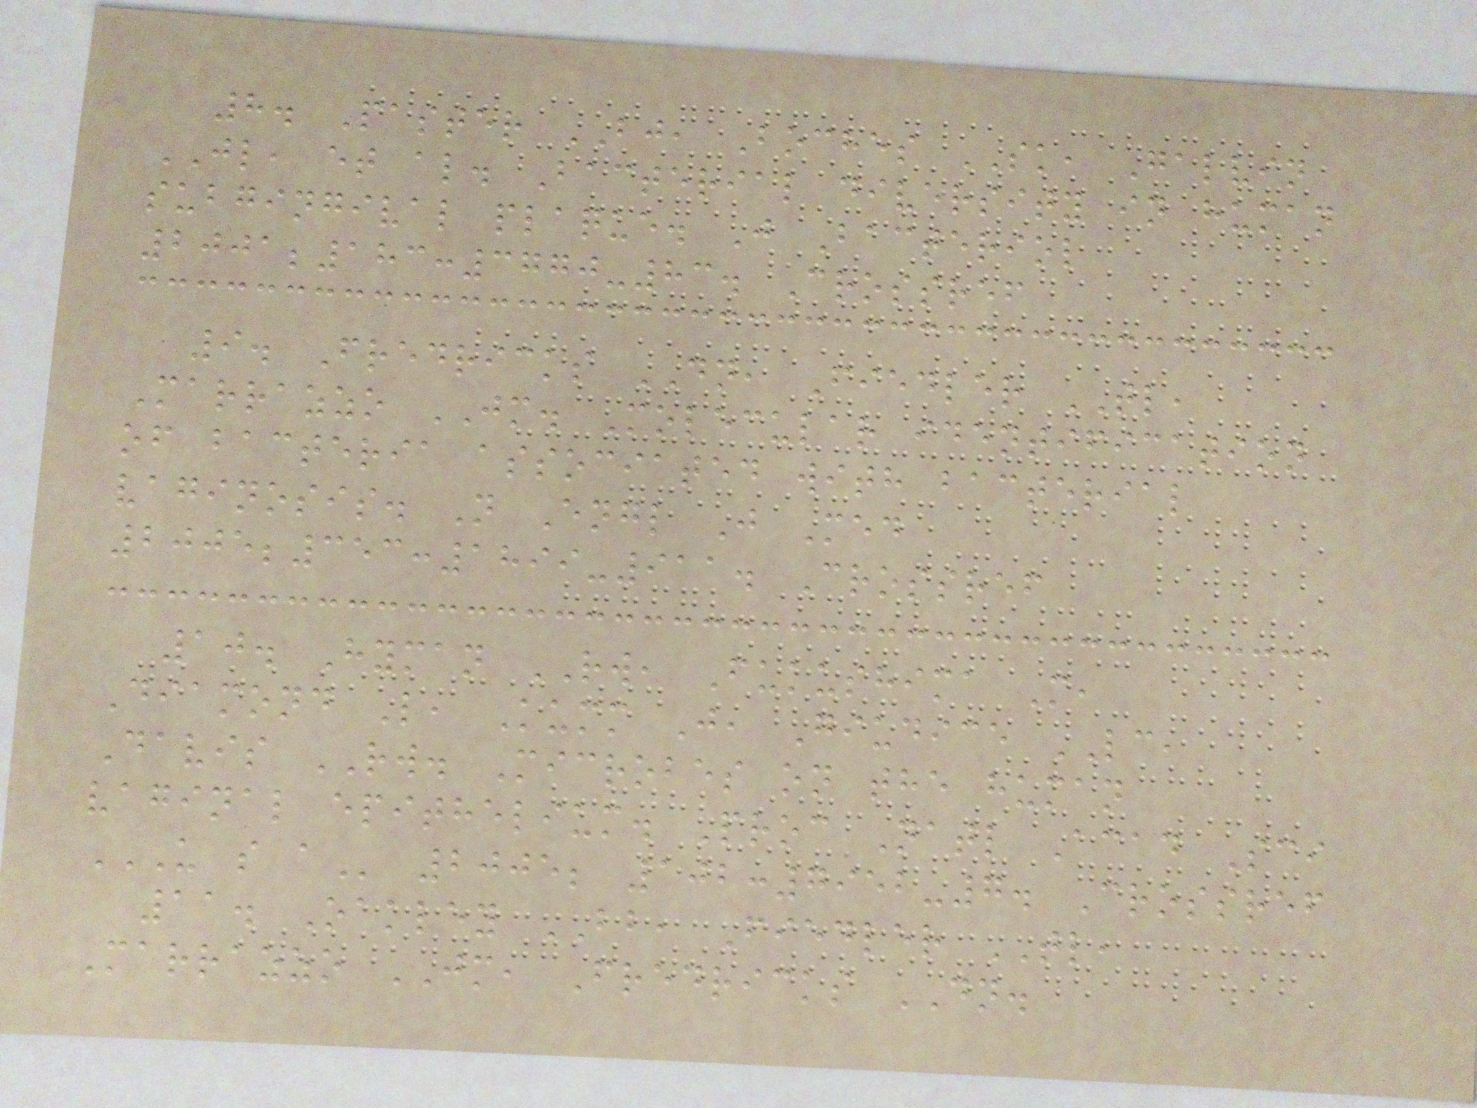8. Paster BJ, Boches SK, Galvin
JL, et al. Bacterial diversity in human
subgingival plaque. J Bacteriol
2001;183:3770-83. Crossref
9. Fredricks DN, Fiedler TL,
Marrazzo JM. Molecular identification
of bacteria associated with bacterial
vaginosis. N Engl J Med
2005;353:1899-911. Crossref
10. Hyman RW, Fukushima M,
Diamond L, Kumm J, Giudice LC,
Davis RW. Microbes on the human
vaginal epithelium. Proc Natl Acad Sci
U S A 2005; 102:7952-7. Crossref
11. Oakley BB, Fiedler TL,
Marrazzo JM, Fredricks DN.
